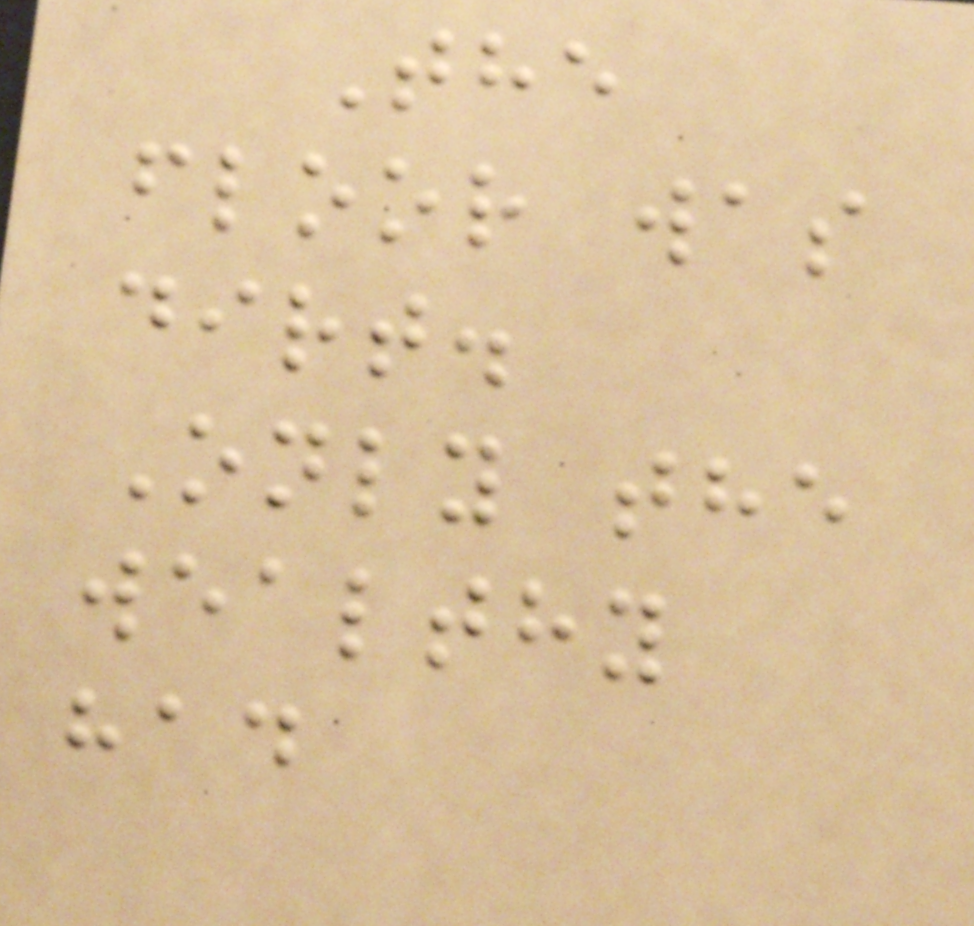The
floor was
dirt.
Only the
wealthy
had
